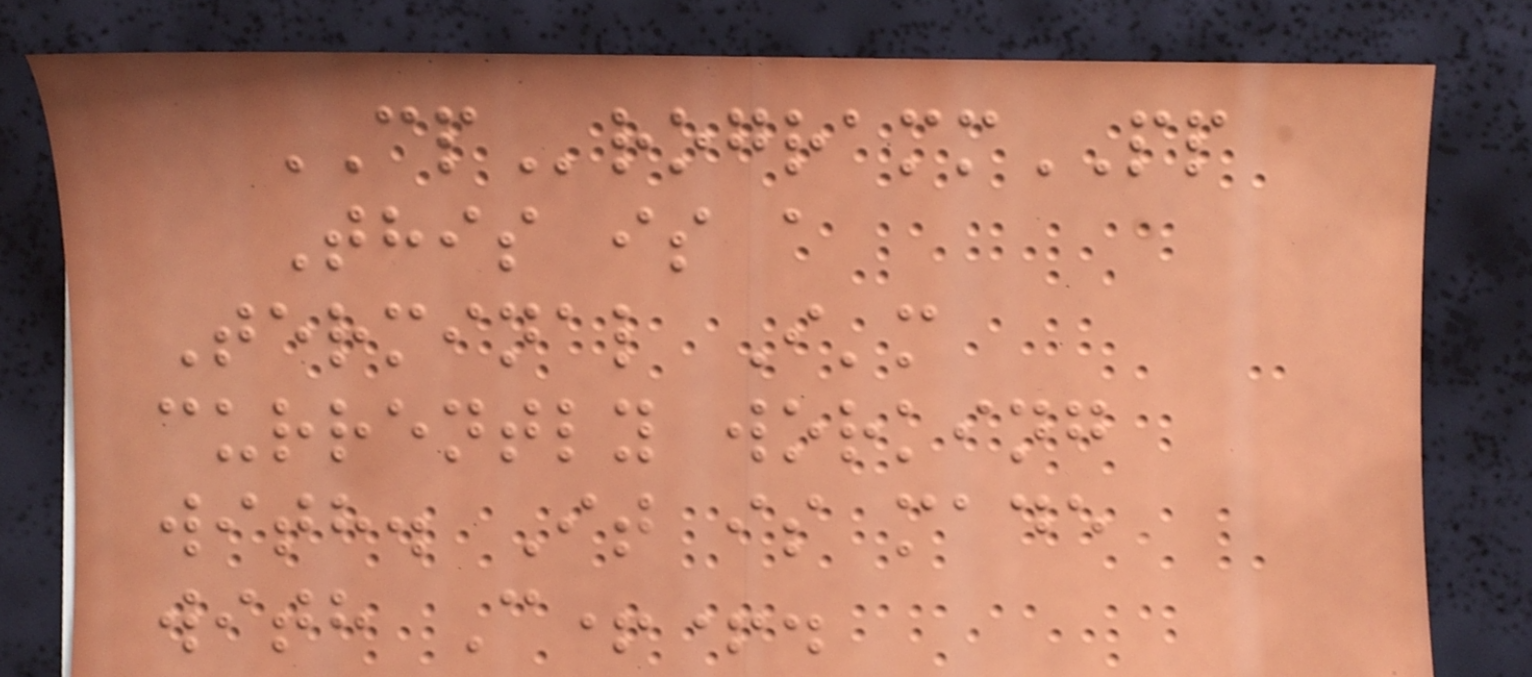CProgrammPP
This is a
Terminal I'm
currently working
with. It is made
with C++.
